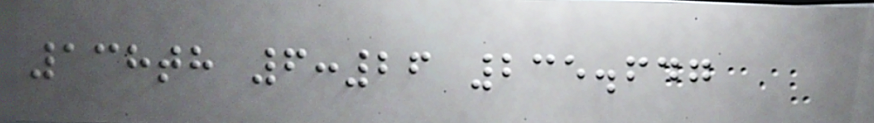138th 6:26 235.647
